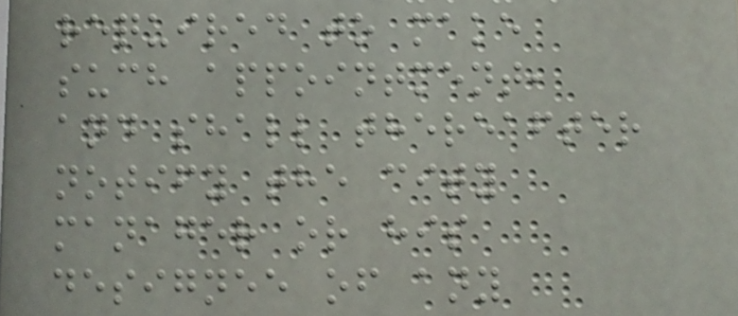required to make
such appointment,
and shall thereafter
notify the city
manager or his
designee of any
